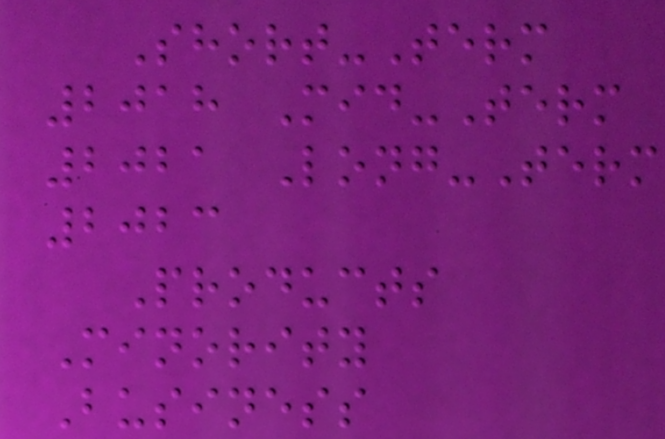Short-Term
2018 Mid-Term
2021 Long-Term
2023
Products
Minority
Business
